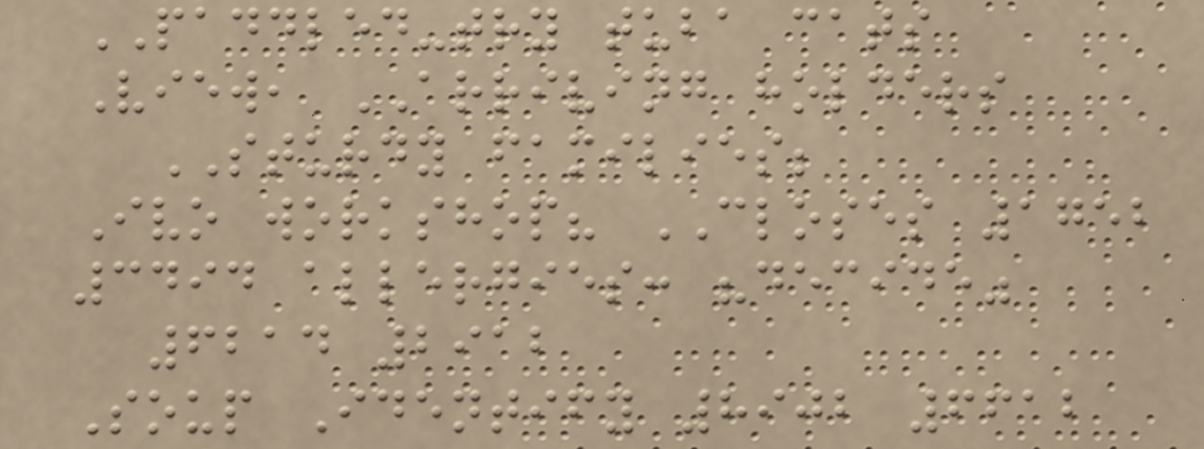PADDLED-try tuba cats
View, ARRIVING holders
STURDY families;
Ivo workshop? CLOSES 1752
3494 allergies: "decide"
6214 2912
Soup Identify 8902 6612
